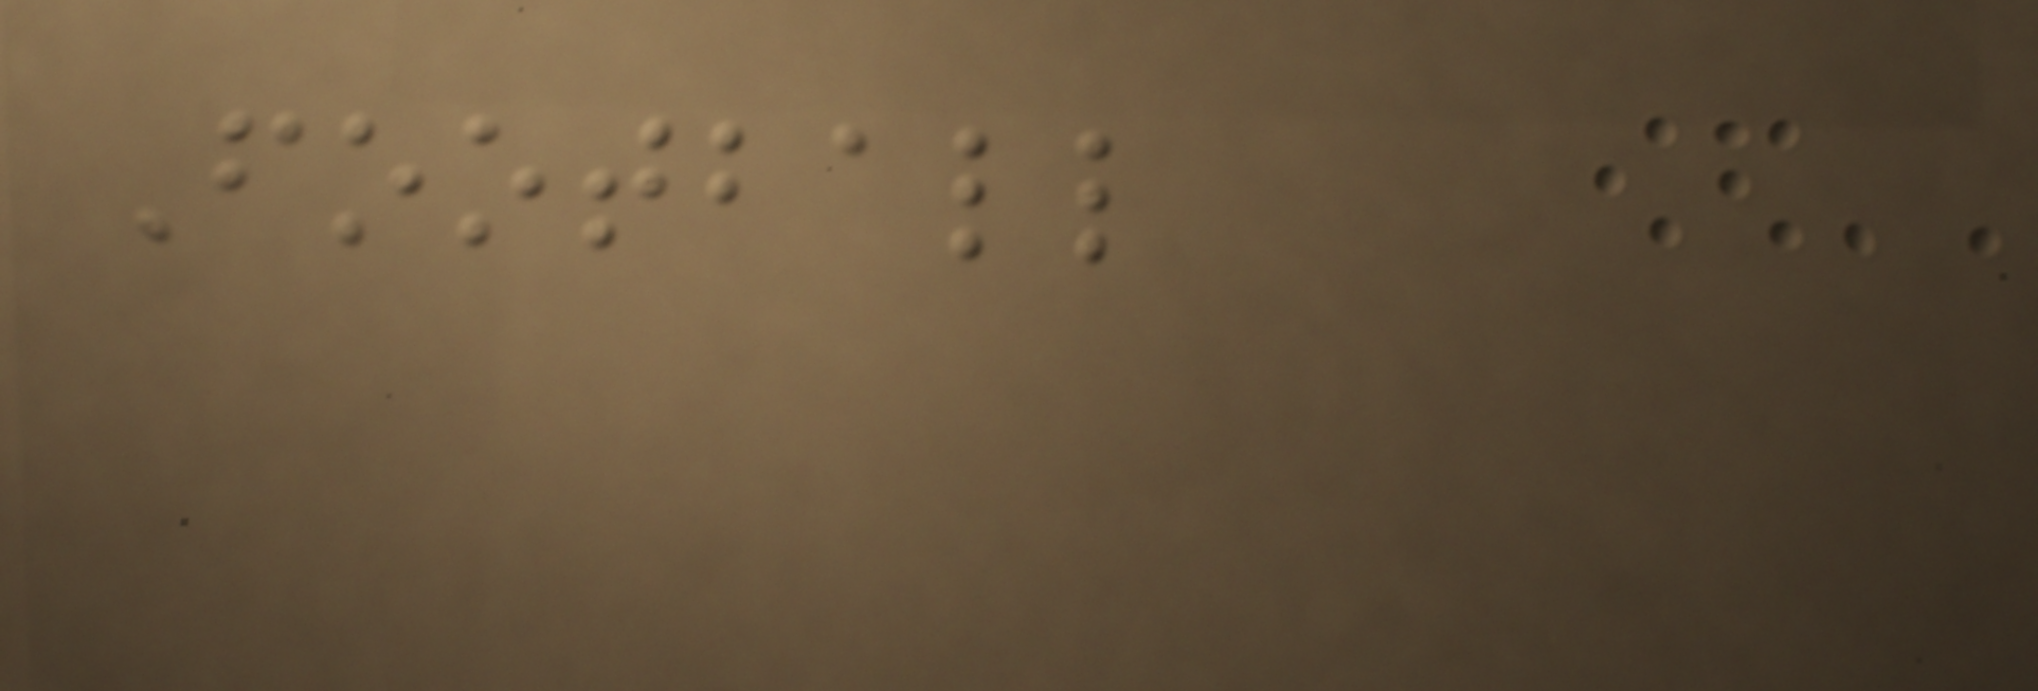Football
